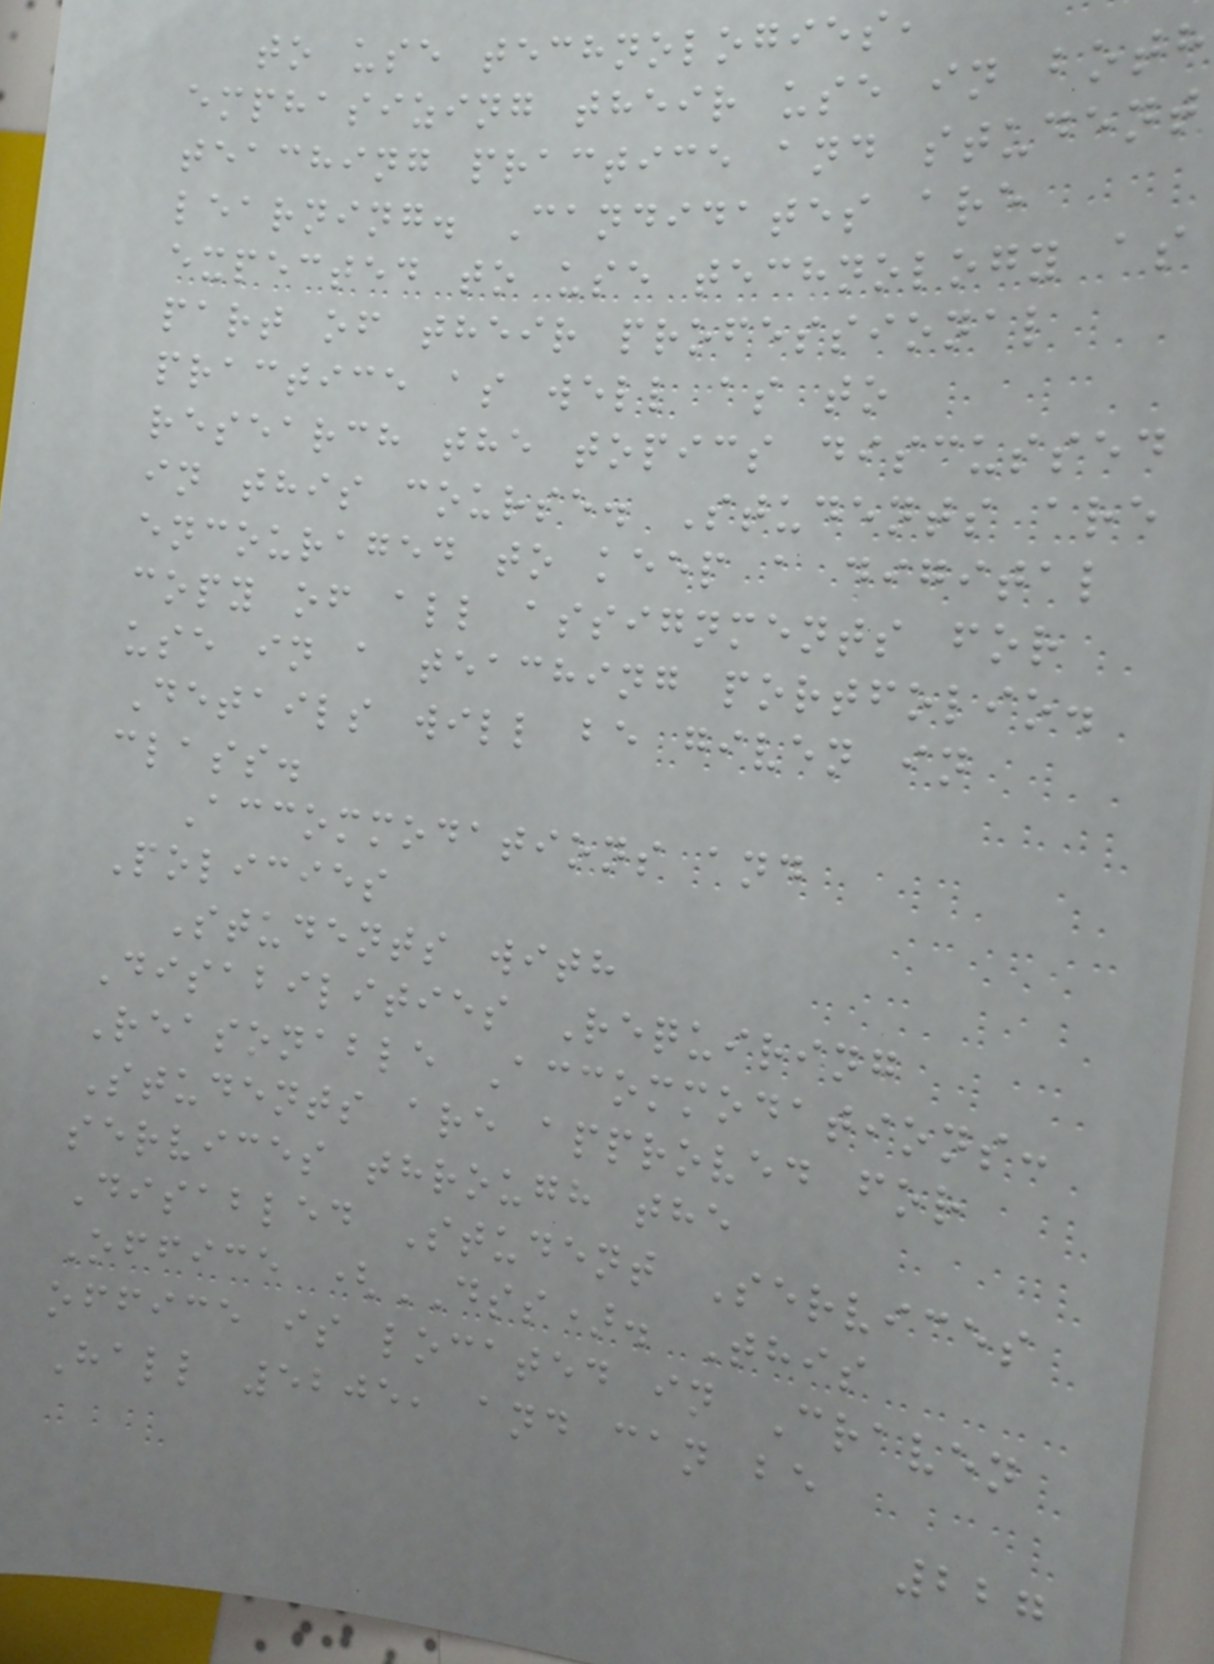to use technologies,
emphasizing their use in both
teaching practice and student
learning. Candidates are
expected to use technology as
part of their professional
practice as well as to
research the topics discussed
in this course. Students are
encouraged to keep a digital
copy of all assignments for
use in a teaching portfolio.
Details will be given in
class.
Accommodations and
Policies
Students with
Disabilities Requiring
Reasonable Accommodations:
Students are approved for
services through the
Disabled Student Services
Office (DSS). This
office is located in Craven
Hall 5205, and can be
227
